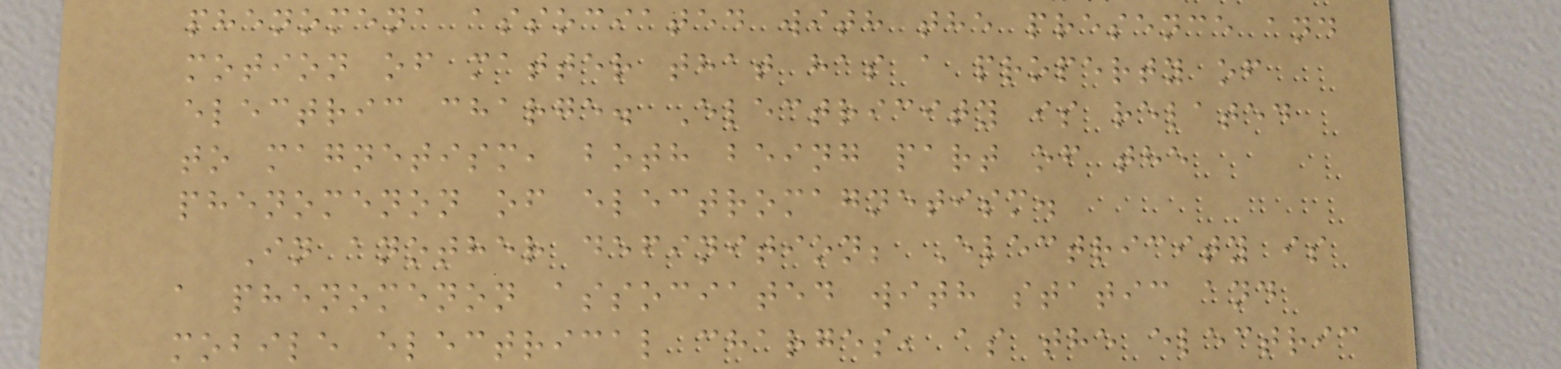phenomena associated with the presence and
motion of matter that has a property of
electric charge. Electricity is related
to magnetism, both being part of the
phenomenon of electromagnetism.
In another definition; Electricity is
a phenomenon associated with static and
mobile electrical charges, as the electric
